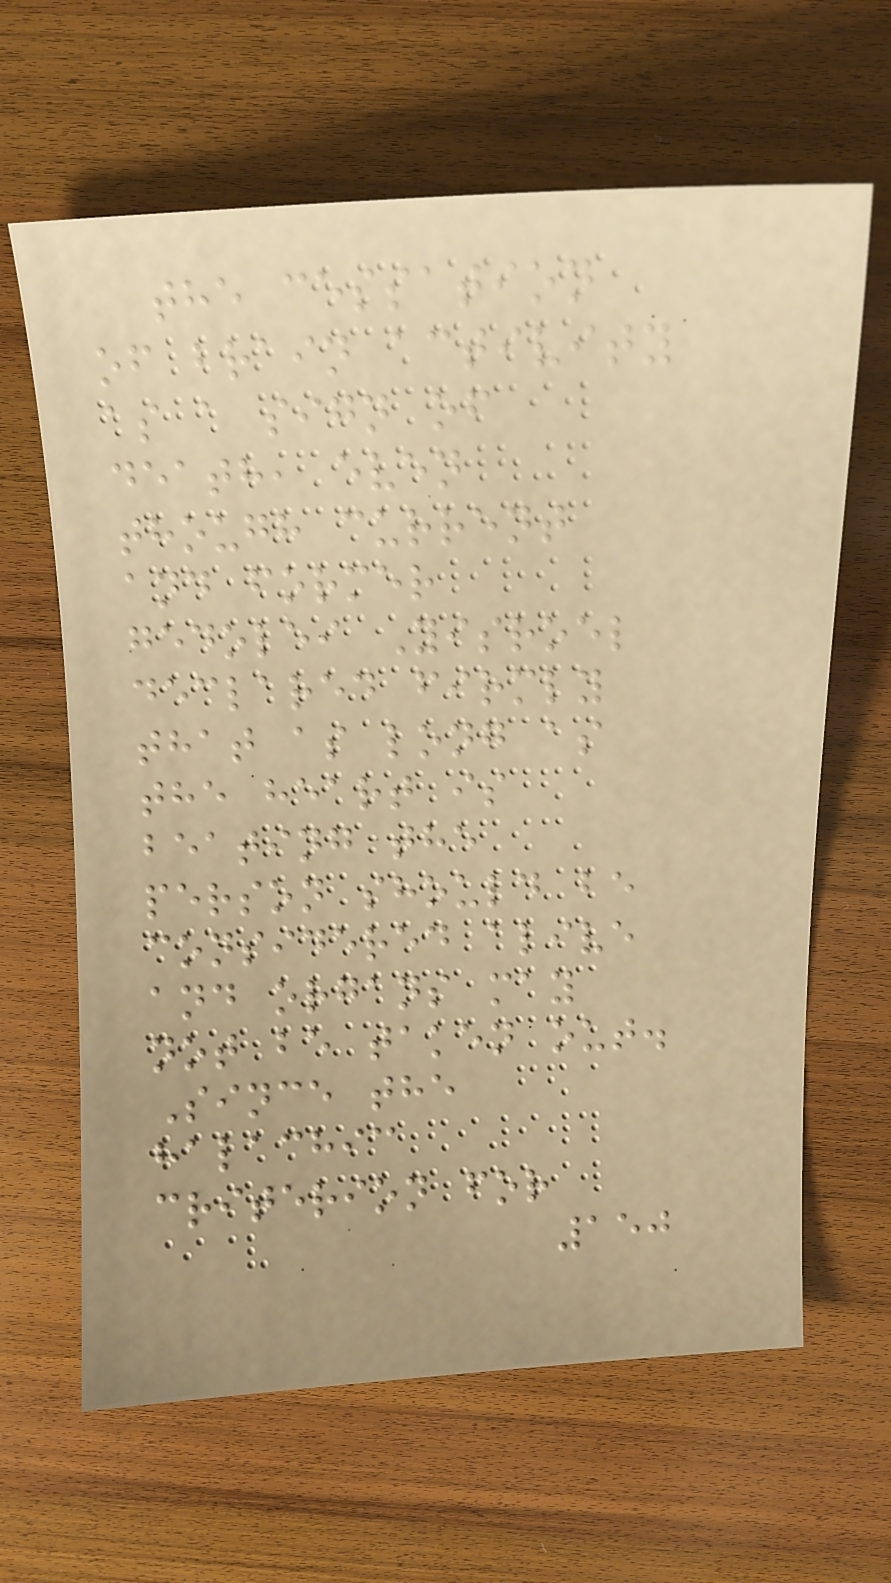the cessation
of brain activity
as a sign of
death, even
though current
and former
gedolei Yisroel
declared firmly
that as long as
the heart is
beating the
person should be
considered alive
and organs may
not be taken out.
Since the
halachic
criterion for
150
